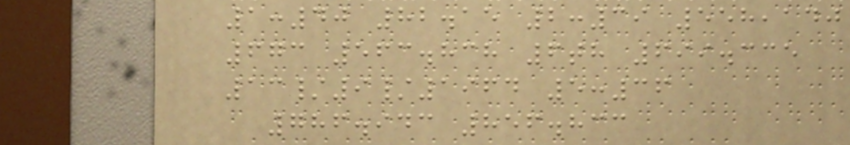1:40 82.15 2:39 558,140
673 563.838 6th 699.335
13/9/1964 5:36
786.943 856.833
